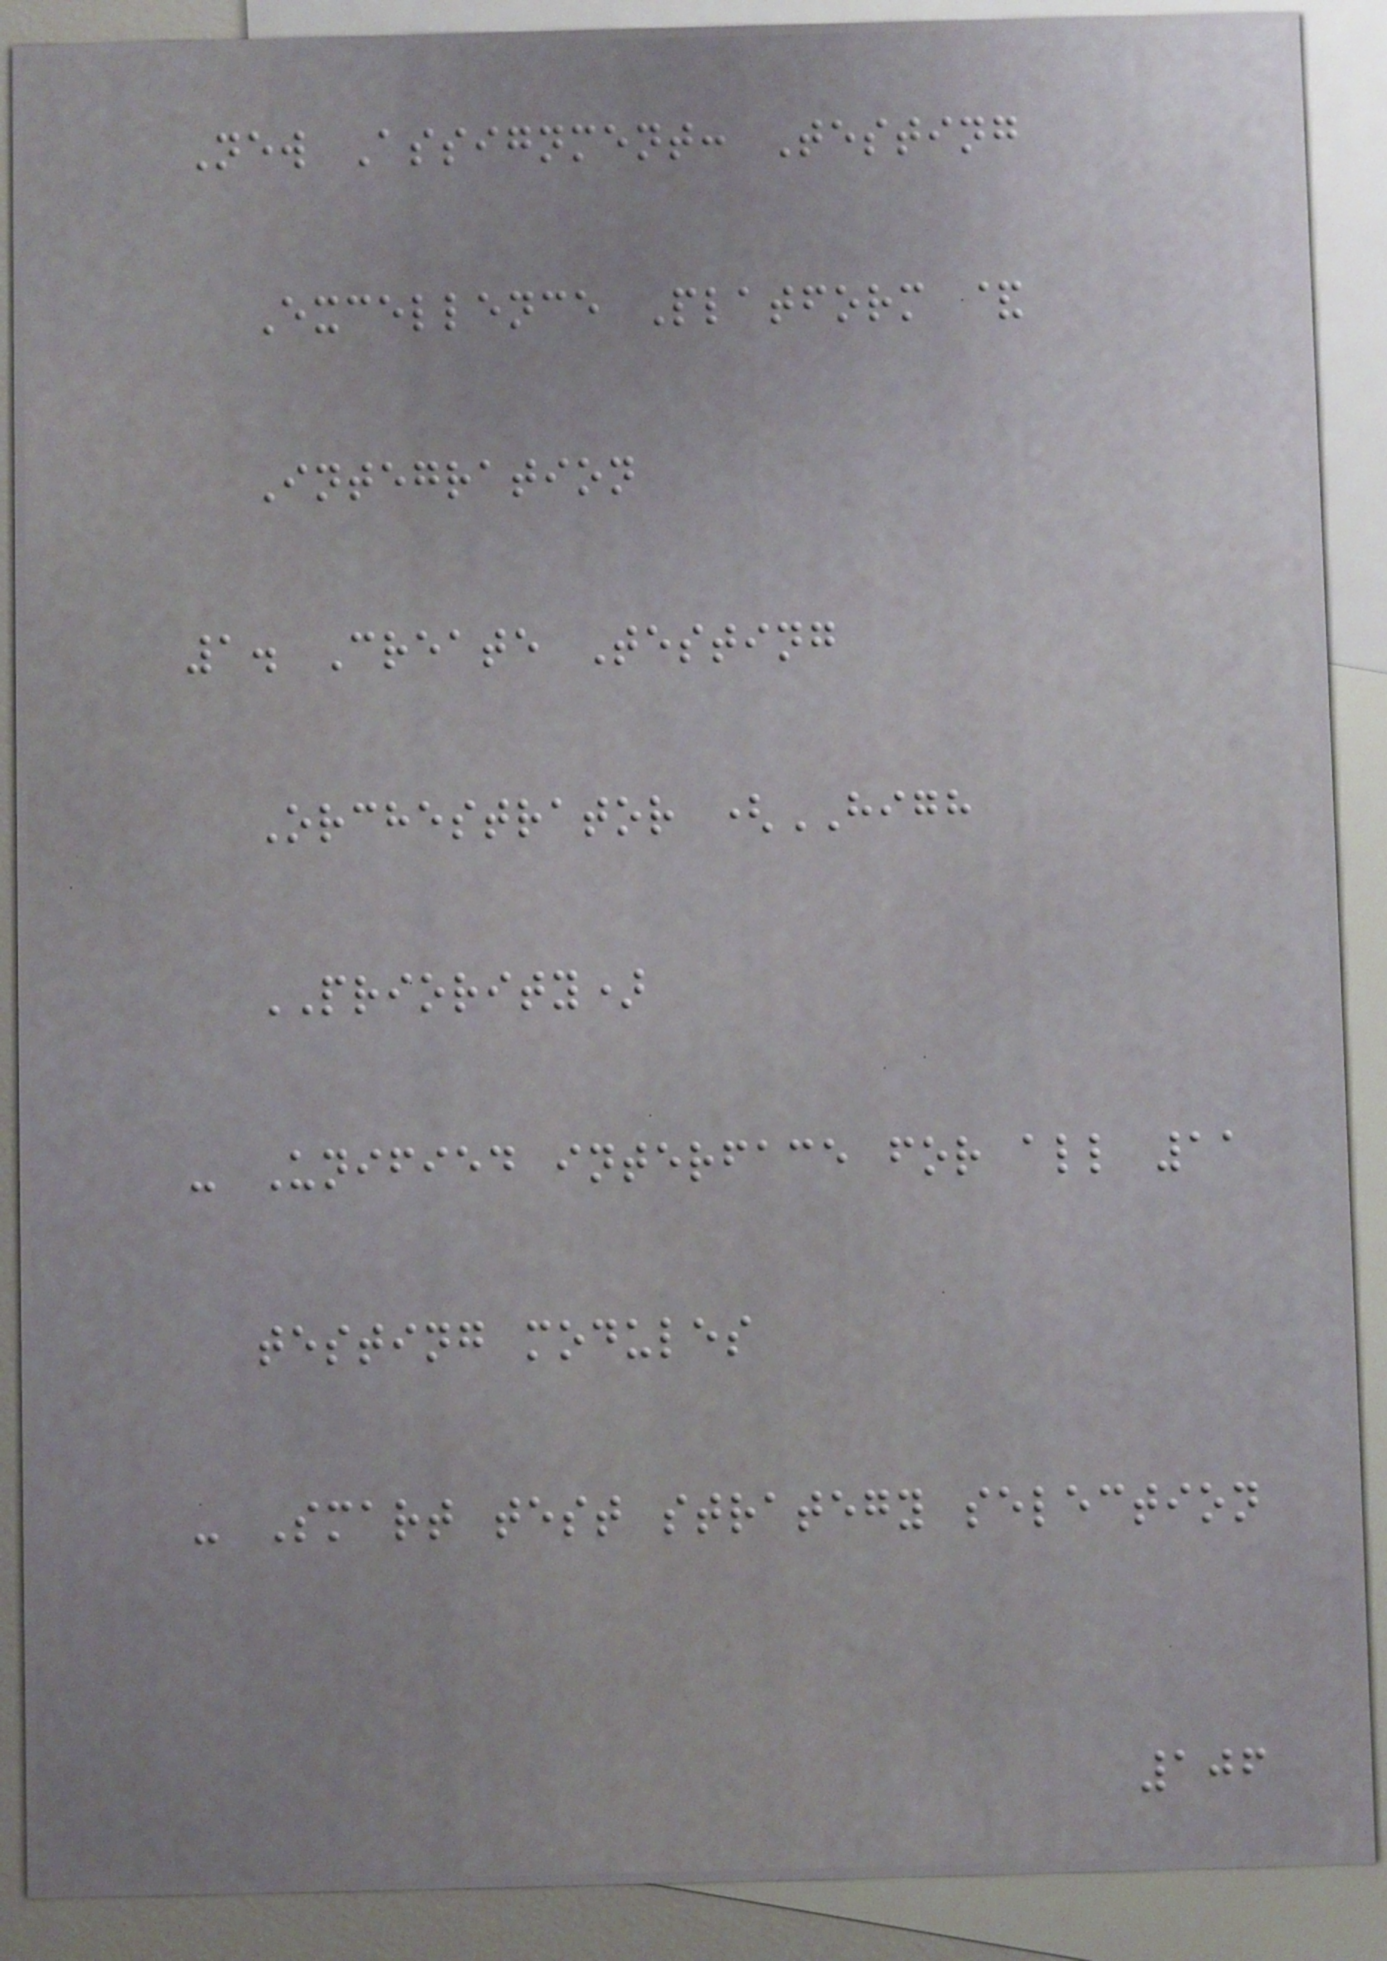New Assignment: Testing
Excellence Platform &
Integration
1. Create Testing
Orchestrator (HIGH
PRIORITY)
- Unified interface for all 11
testing modules
- Smart test strategy selection
106
